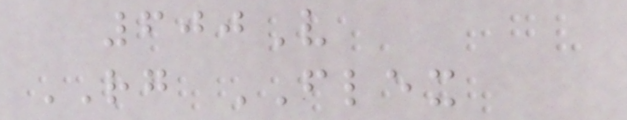600V
RG FLEX
